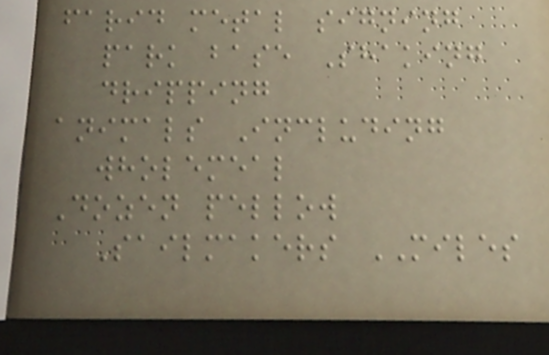farid metal signing
park base Shaking
dripping
animals Including
wholemeal
Dozen pellow
Sailmakers MILES
